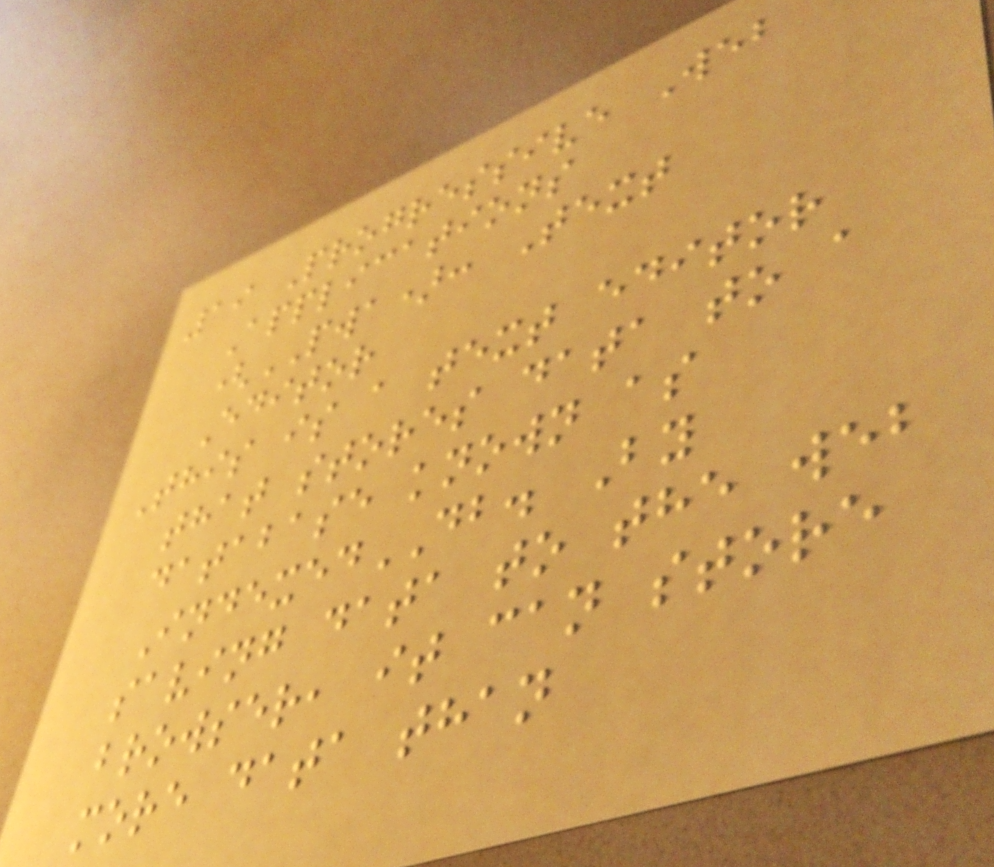19 Progressive Web
Applications
(PWA): Text
Editor
This is a text editor
that stores data to a
database known as
IndexedDB. By
saving data to the web
browser, it can store
more data than
